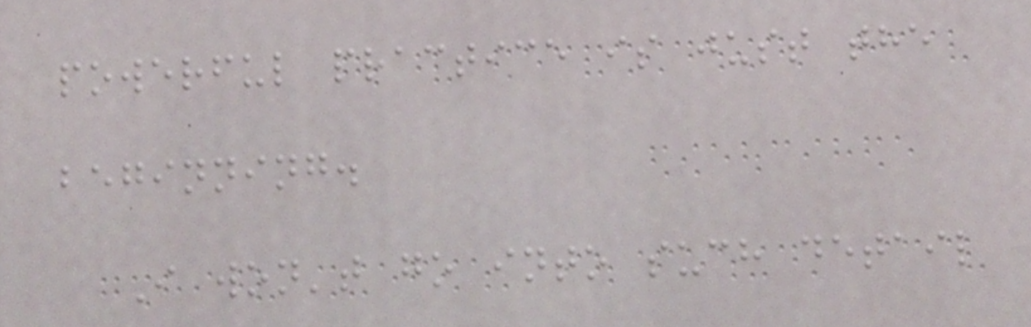powerful practice is just the
beginning.
I won't go into such detail
